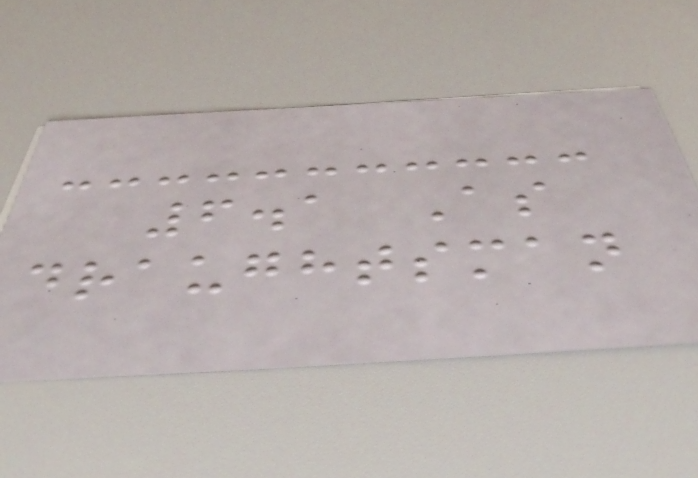6.1 As
draughtsman
